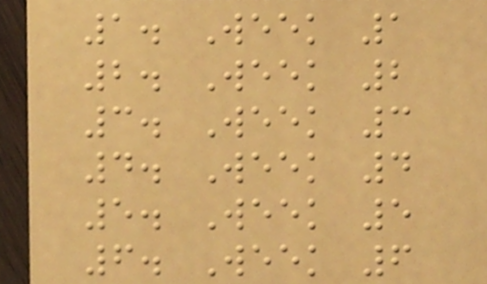1. Week 1
2. Week 2
3. Week 3
4. Week 4
5. Week 5
6. Week 6
